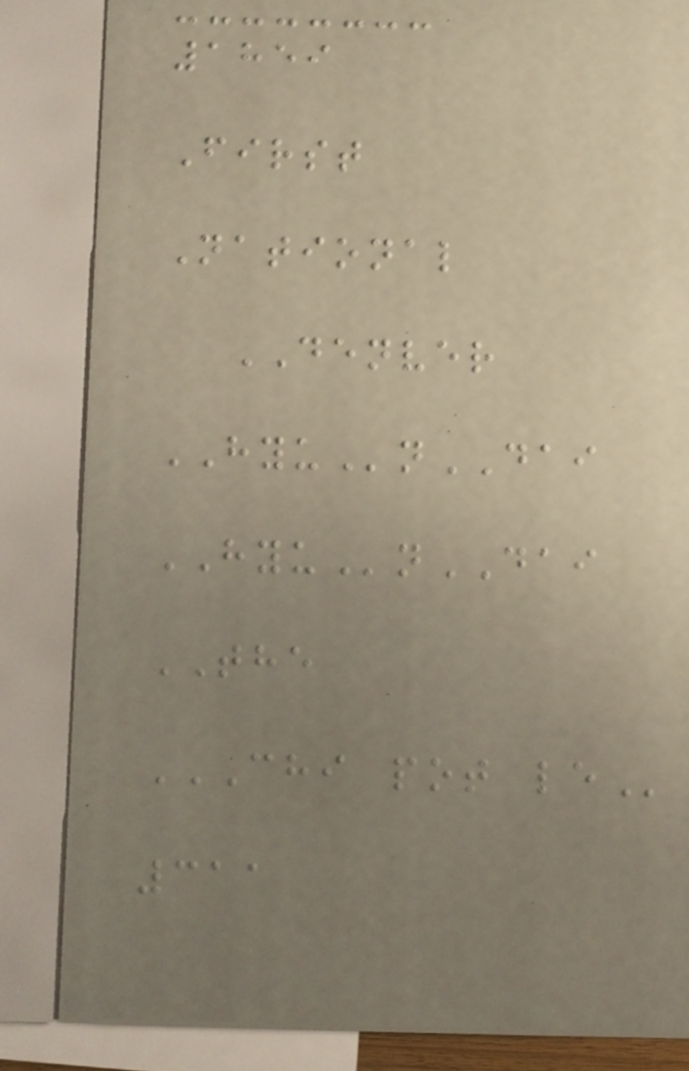1859
First
National
DENVER
HYUnDAI
HYUnDAI
THE
CHI POT LE
311
